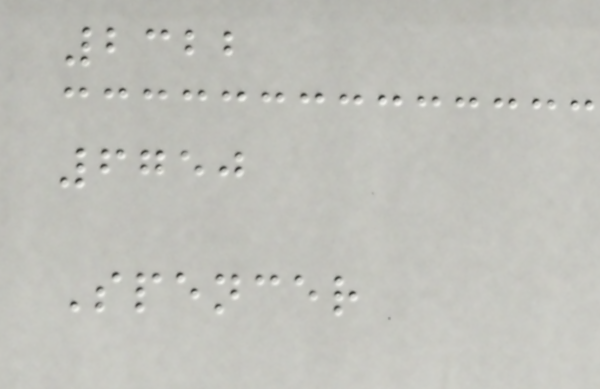2322
6750
Spencer
